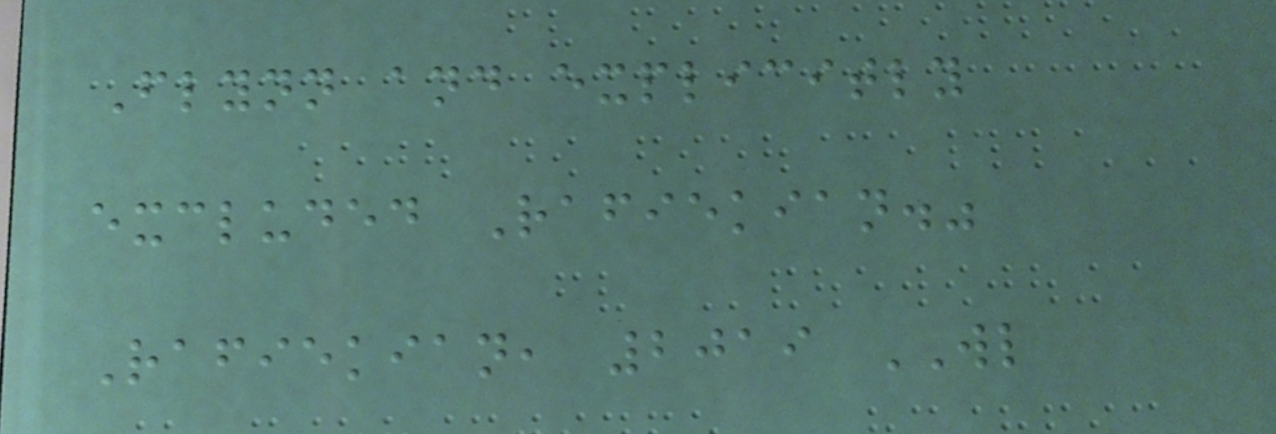Flynn and explicitly
excluded Rafiekian."
Rafiekian, 2019 WL
